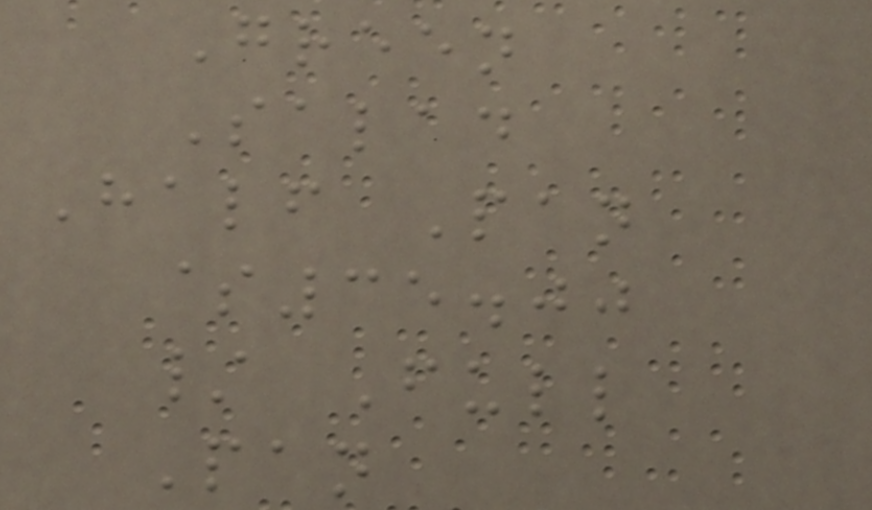Green
Salad
Half Pan
$35.00
/ Full
Pan
